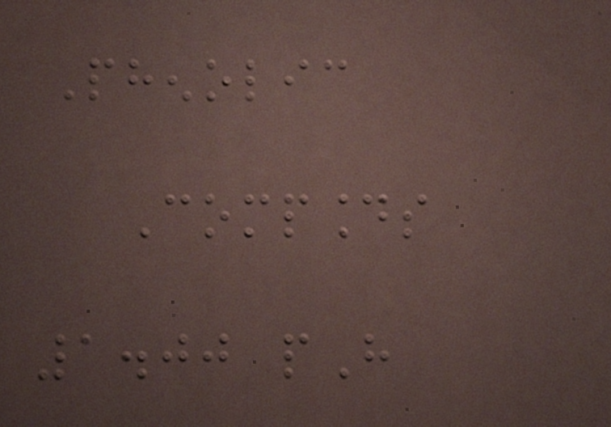Phenolic
Compounds
1.00 pH
